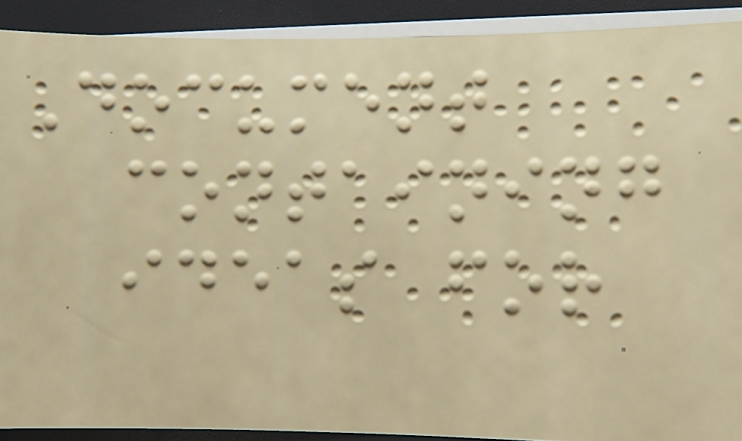Document
containing
ideas for
